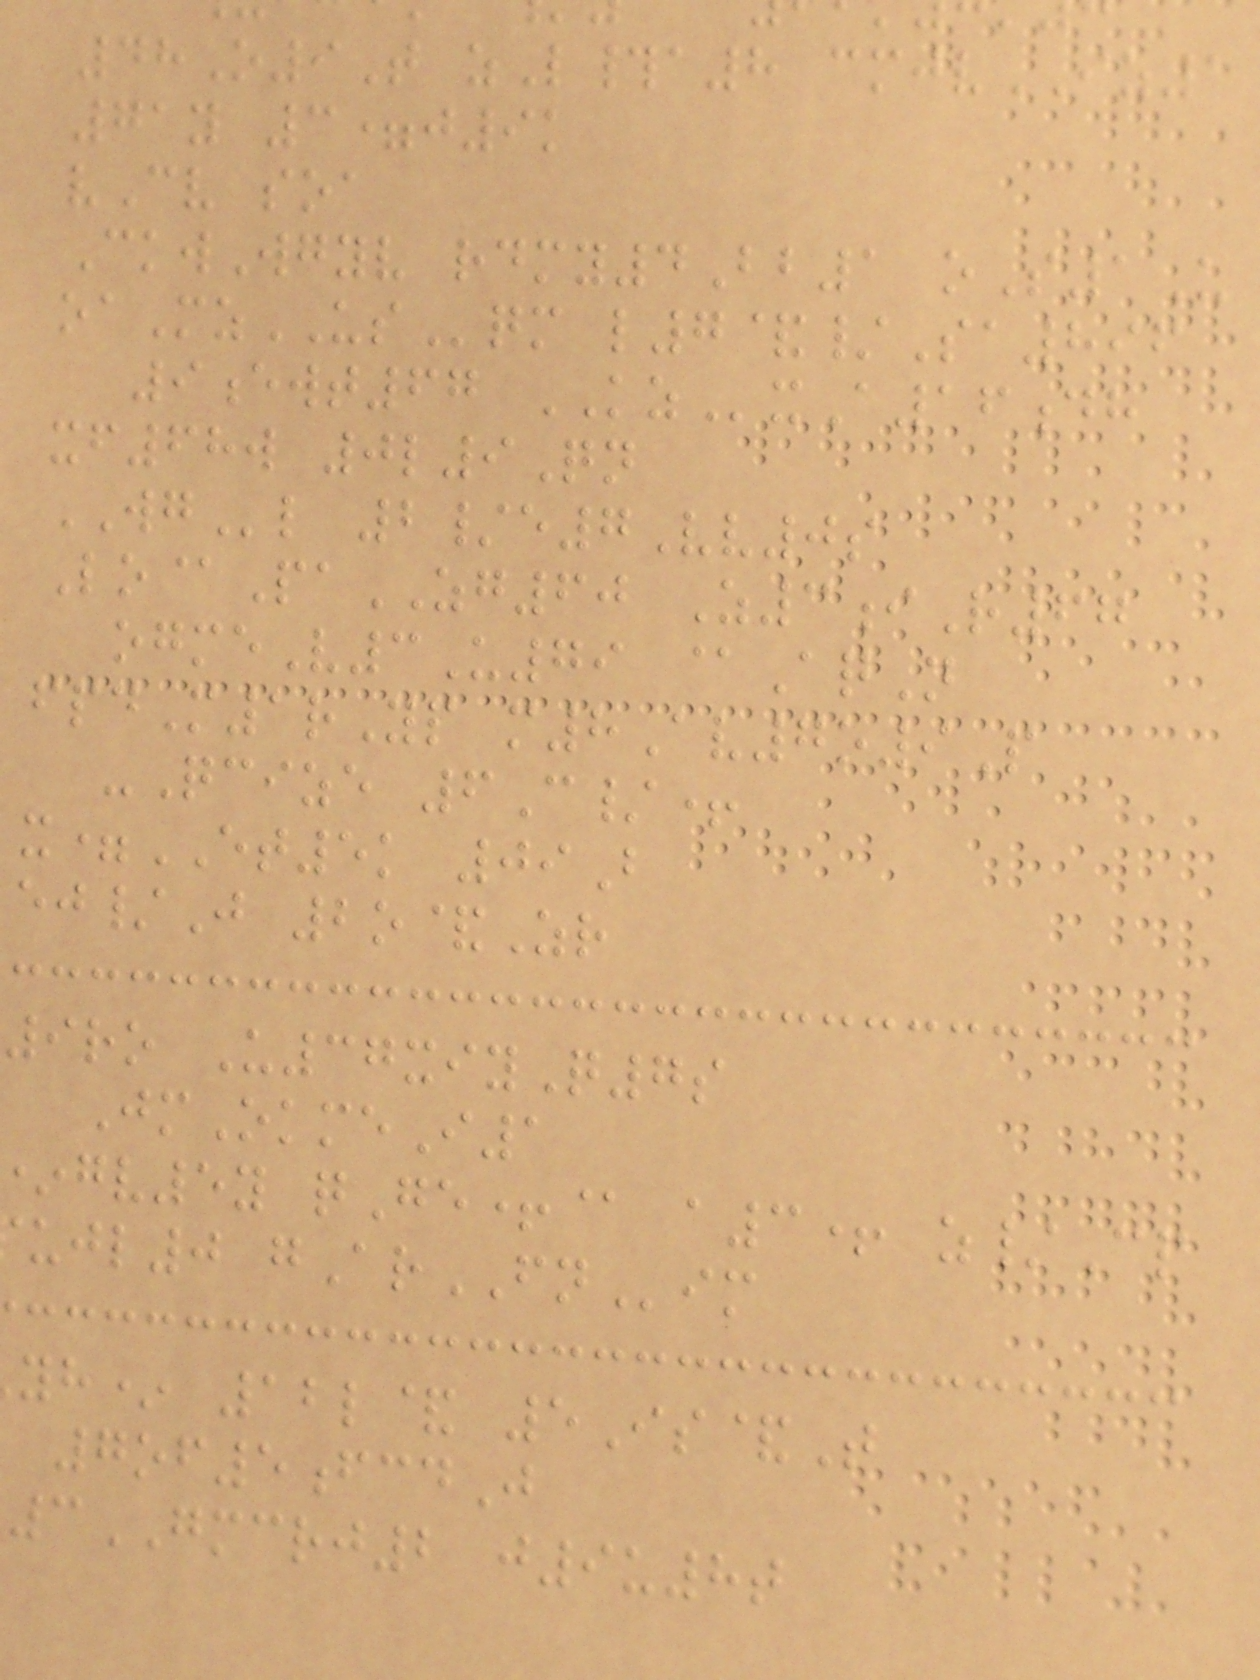48O9T zL#a8 cmjvIZ1
71y 3=j9k
vCv soa
CkwWgyv rdmy4Bb1 oS1U
oaMzUSqm l7&/Sa896
9ewt67 KZxA16dh
xf68w 0l9Qn
WGl 2/e7Vv0s
Lo@PaZG60 Z3iR67
ogmeV3U79 @AqN
fpdM1rYp m8Av7o9P
-Qcize 6C/+
x=ET5k 09B
ej/J 2o&Zr
9ro U37xiyQ7s
JmOkmeI1
gv5y qGe+@ a3+ z/Cp
ujl0 gArFNim
yh* 12l& 5Is&T
7of5fcdJ
3GMCRJ2 j9u8t
